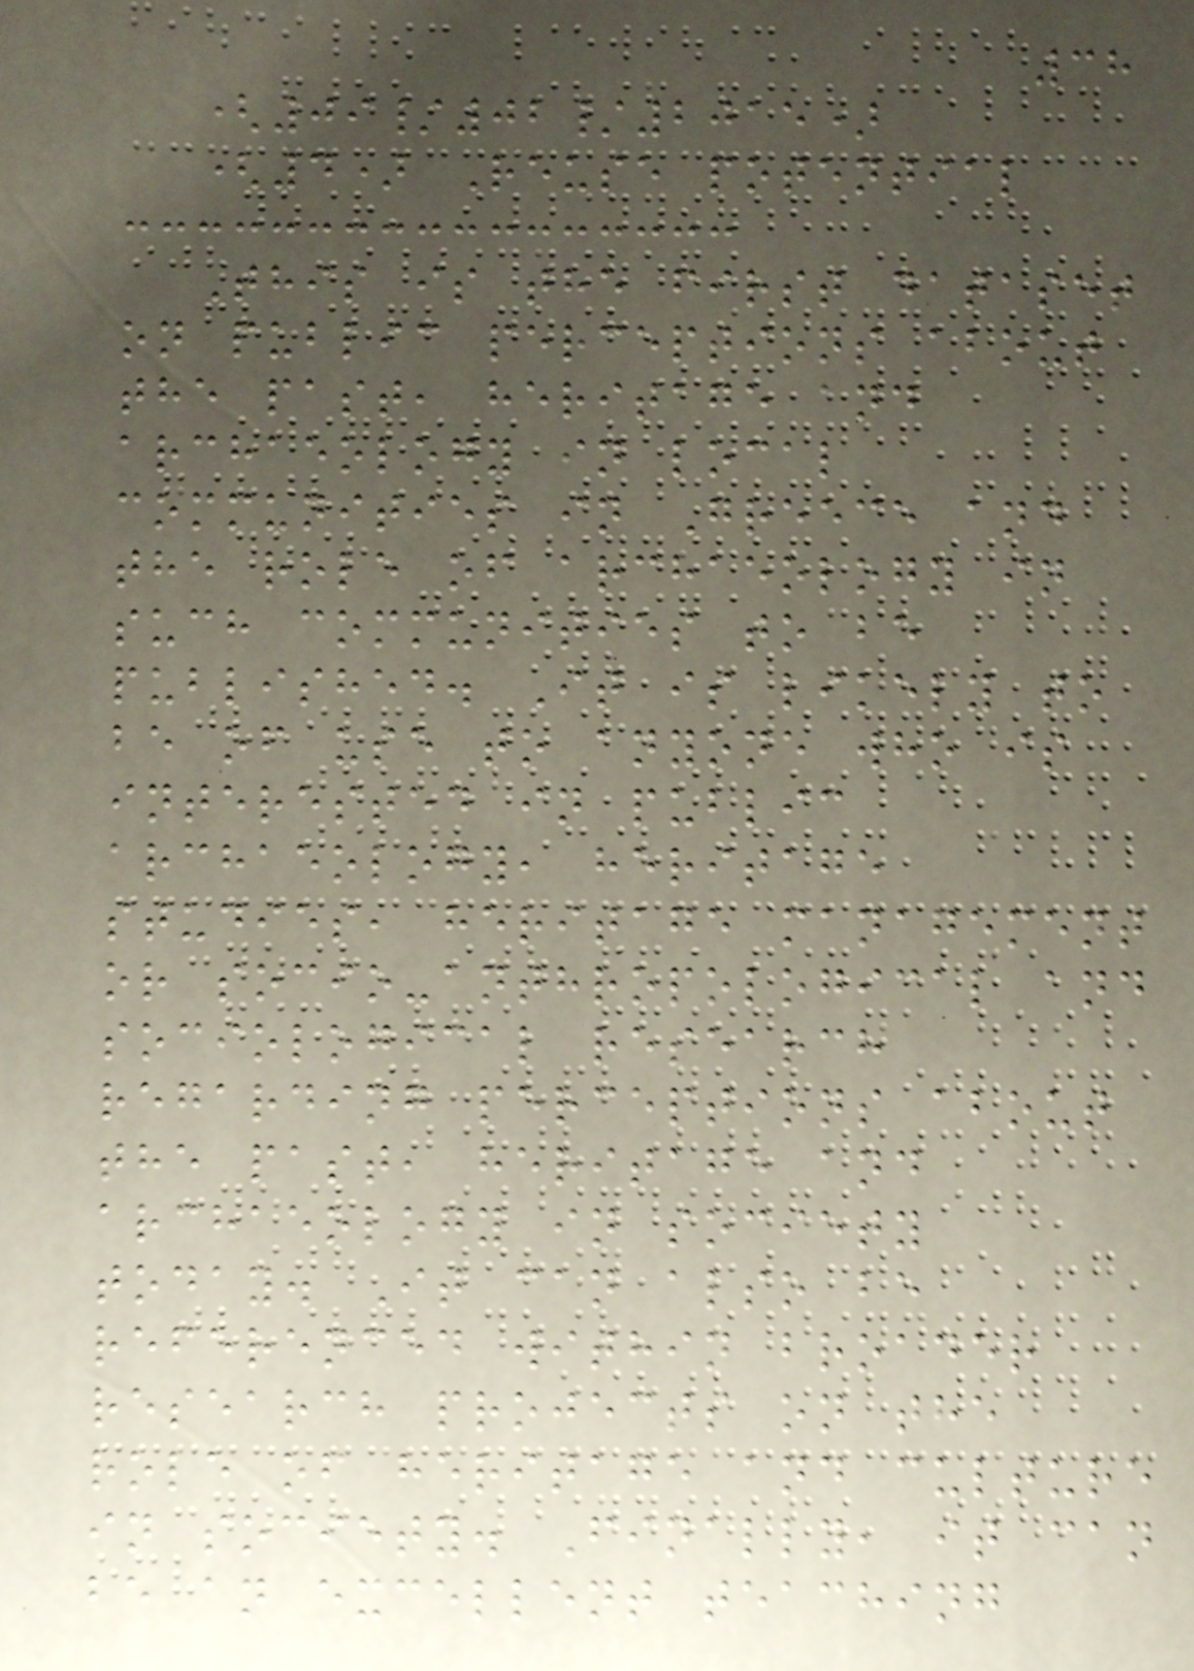38
(09/02/2015)
(4) Reuse potential
This is the first dataset
on public perceptions about
the past, heritage and
archaeology in local
communities in Greece and
the role of archaeology in
such communities to be
published. It is likely to
be of use to anyone who is
interested in public
archaeology, heritage
studies, heritage management
or socio-anthropological and
sociological research
regarding perceptions about
the past, heritage and
archaeology in society
today. It can also be
referenced within broader
research projects on the
role of heritage and culture
in society. Finally, it can
be an excellent teaching
